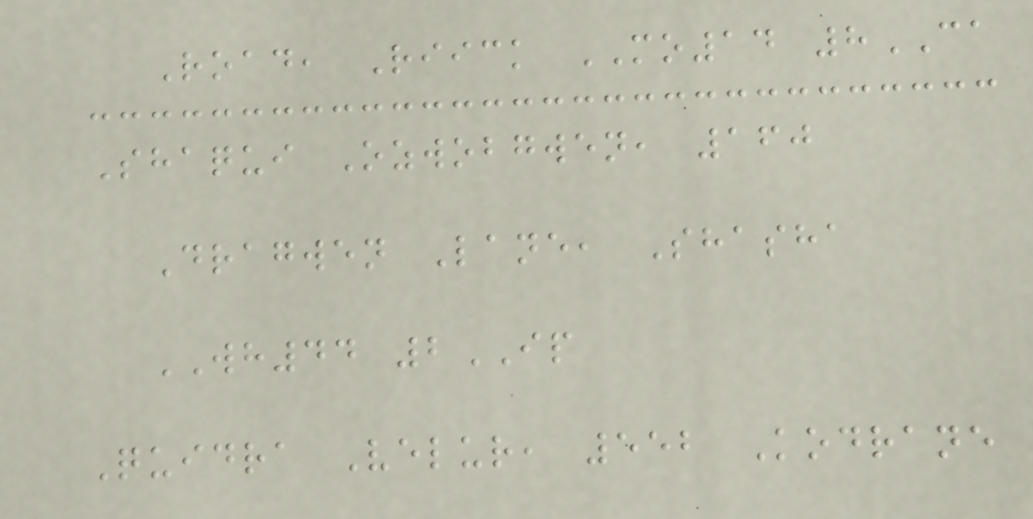Road, Riick MO14 8CA
Shaqui Ozwobgwen, 160
Dragwen Lane, Shasha
WH44 2IP
Quidra Velur, 552 Kodrane
